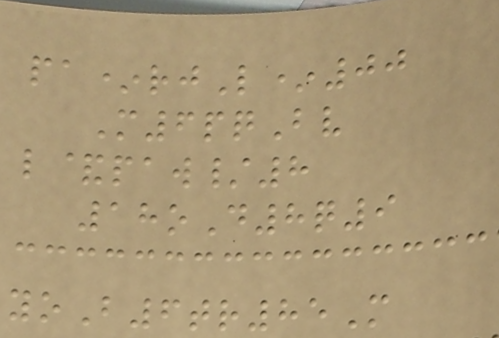pa*rjL*00
M6pqBv
l&paw/8
18oD8q9
yoB6tr85M
